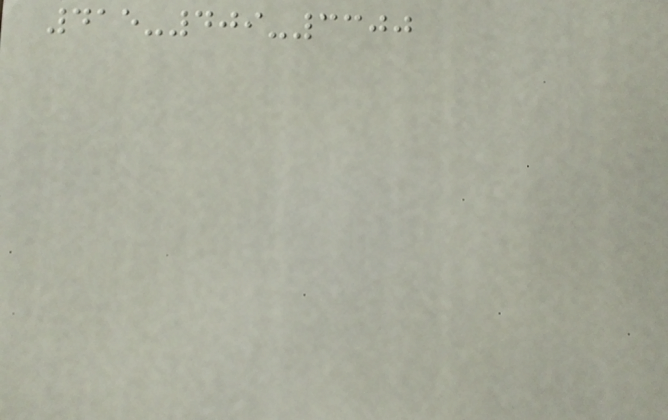415-409-3300
